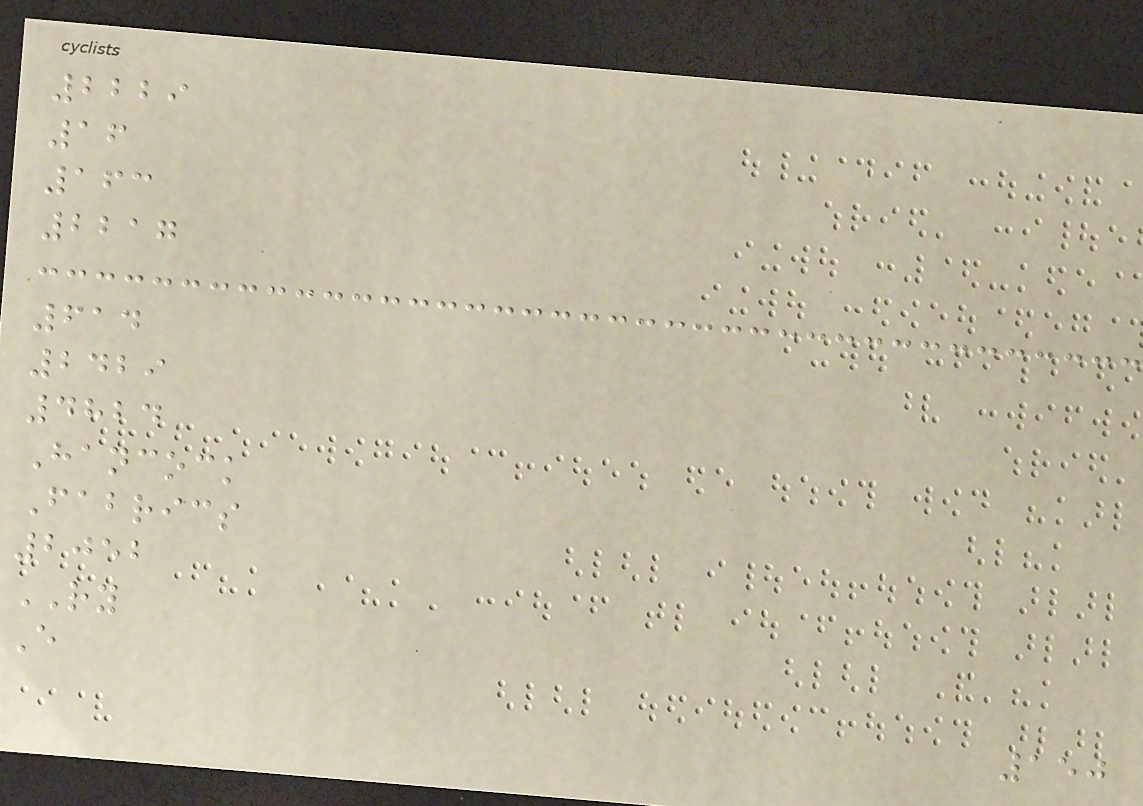2229
16
163
2217
614
2429
4824
Hancock
Fabrics
2052
RY
E
150
